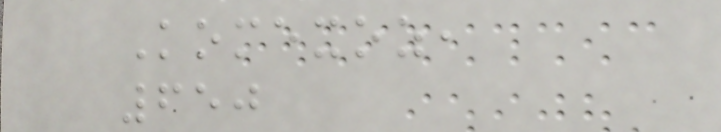Komexoz,
650
